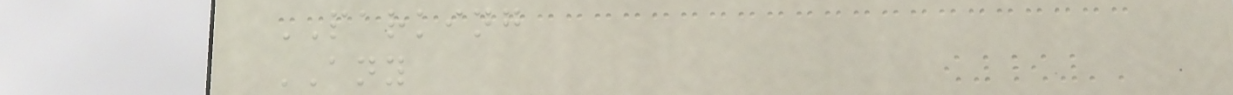PARKING
ANY
